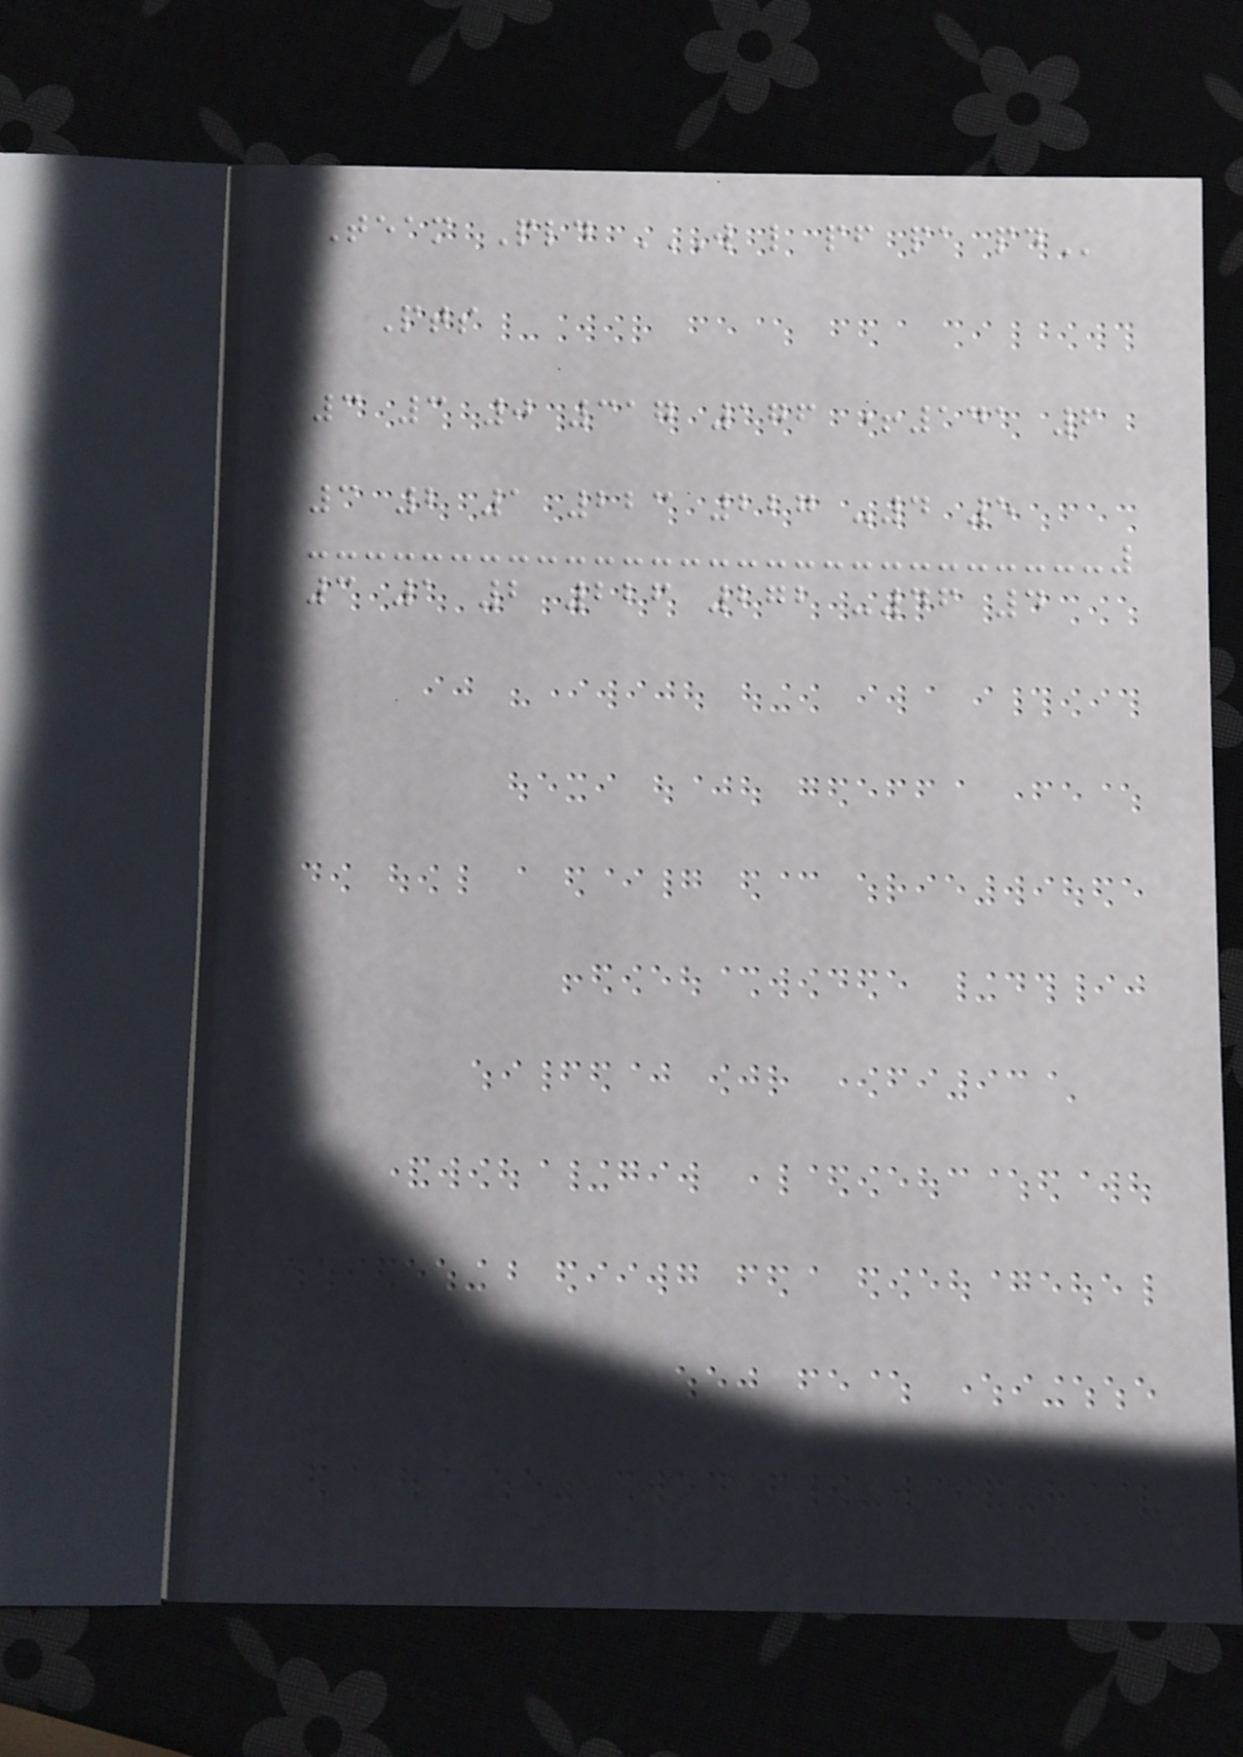Team Pld W L PF PA PD
Pts
3 3 0 317 176 +141 6
3 2 1 223 227 -4 5
3 1 2 226 272 -46 4
